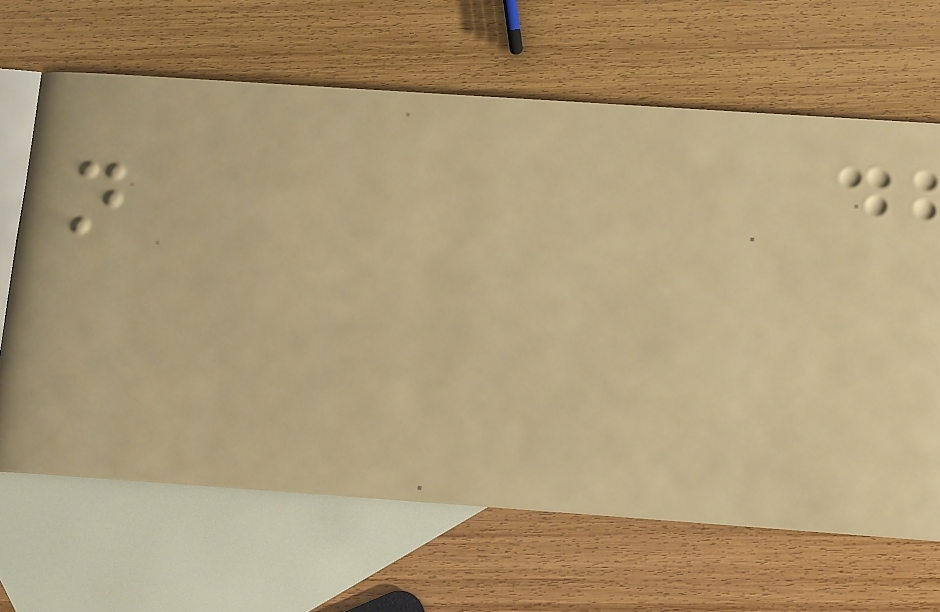not
